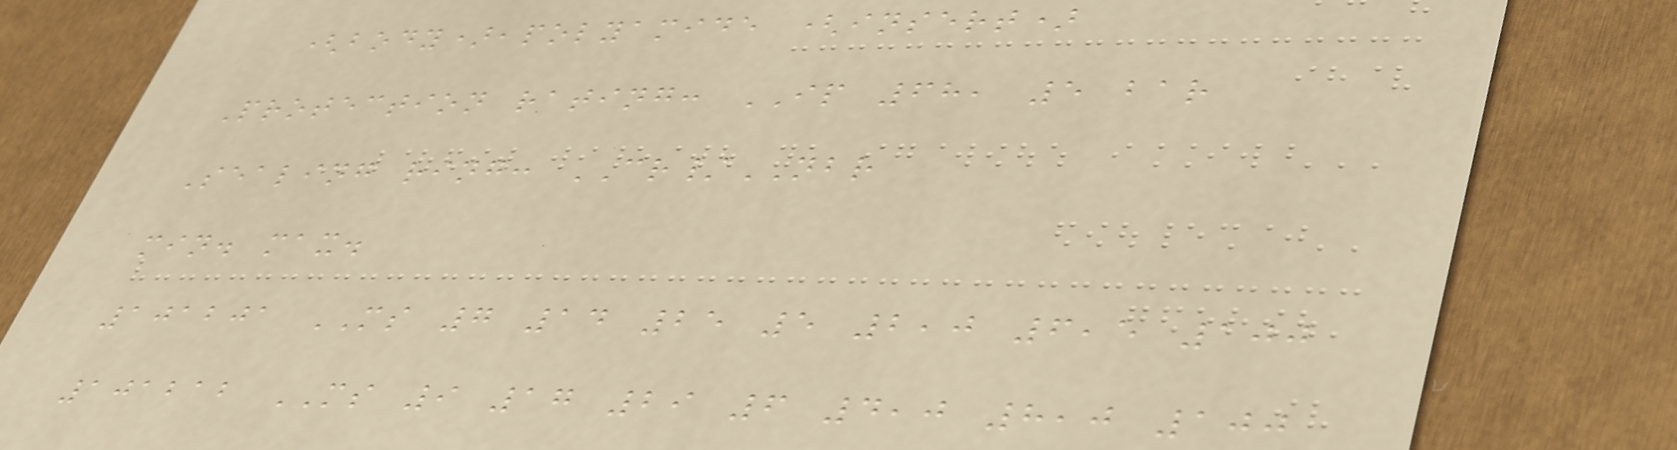(body),polyamide (insert)
Protection rating: IP 68, 5 bar
Sealing ring: CR/NBR
min. max.
101201 MS 7 14 25 5 2,0 6,5 100
101212 MS 9 17 29 6 4,0 8,0 100
